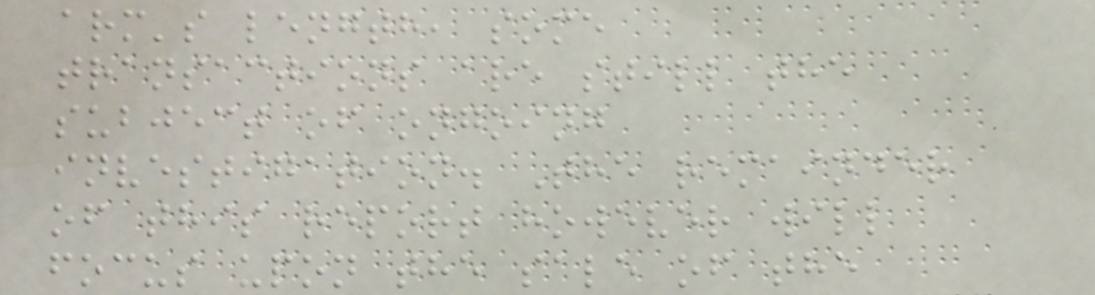arm's length, some
transactions are still the
subject of ongoing
investigation. The remainder
of this report however will
focus upon the sale of the
